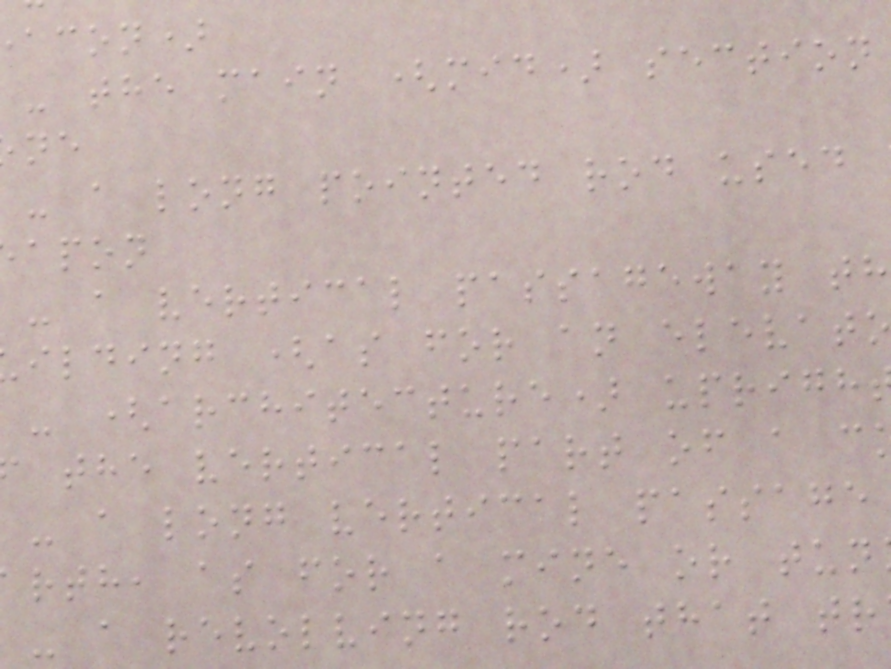acon)
- the main (mid) section
- a long pointed rod used
apon
- a vertical passageway th
ilding (as for an elevat
- (architecture) uprigh
the vertical part of a c
- a long vertical passage
rth, as for a mine or tun
- a revolving rod that tr
